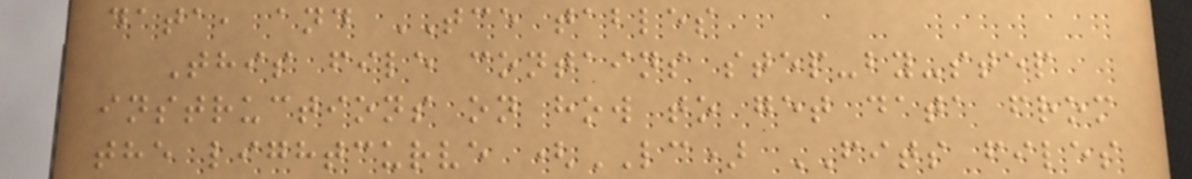data, and TCE tables
This file contains step-by-step
instructions on how to get data from
the lightcurve (LC) FITS files
